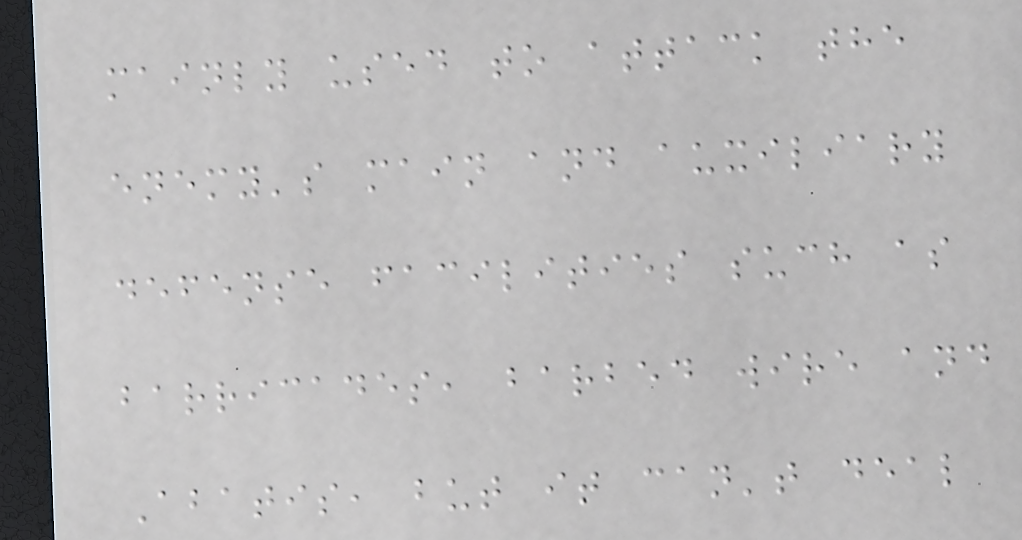mainly used to attack the
enemy's main and auxiliary
defense facilities such as
barricades, barbed wire and
Abatis, but it can't deal
